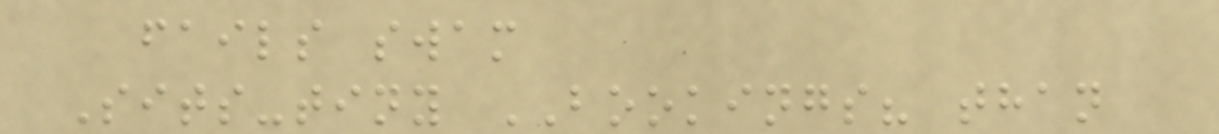fails swam
Sits-tiny BOOKINGS? than
